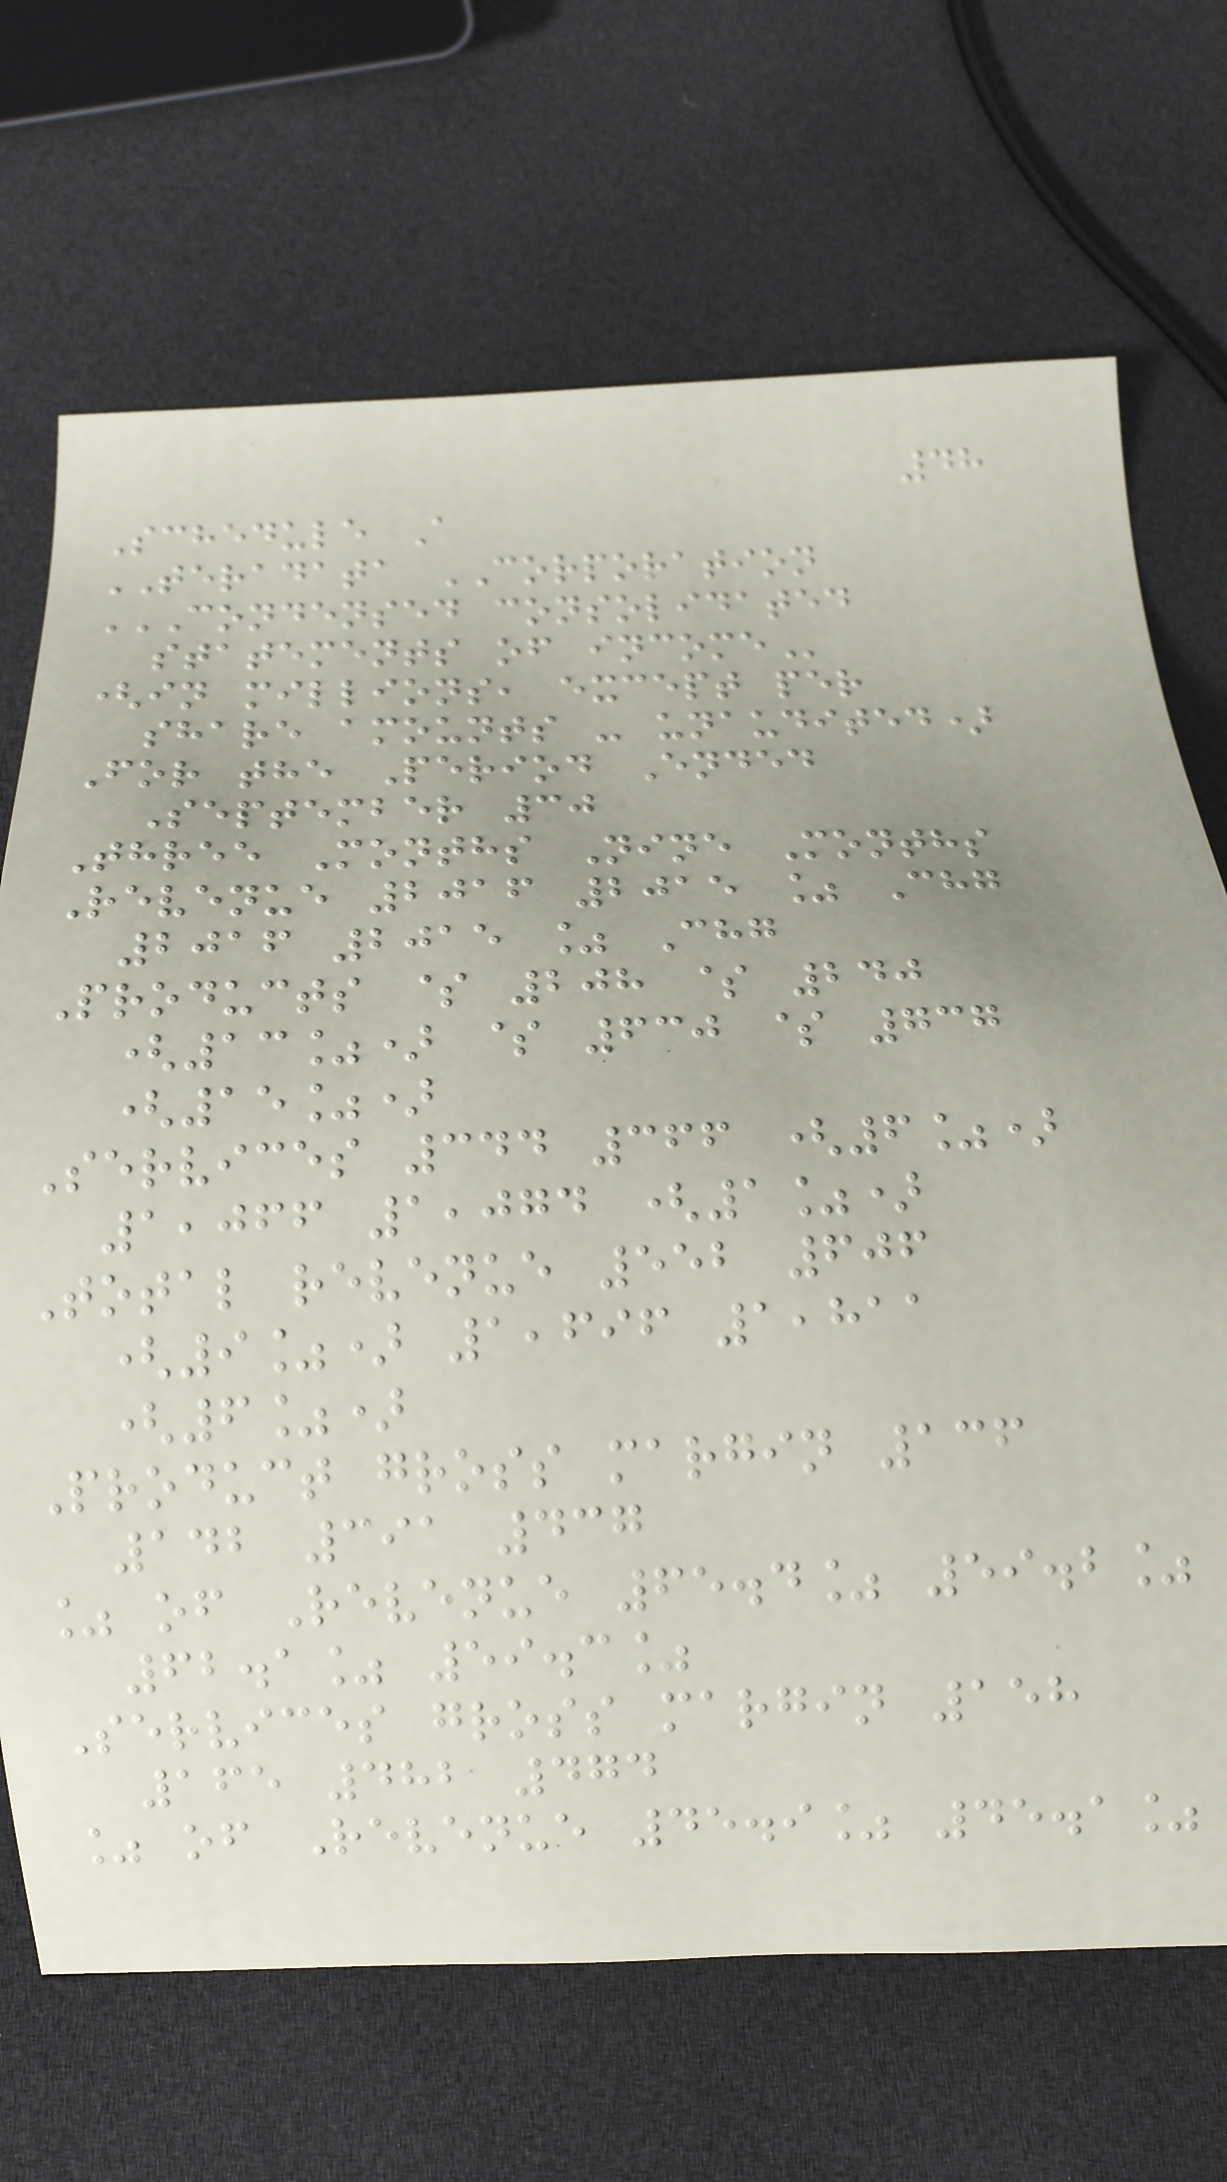48
Schedule A
TERADATA CORPORATION
CONDENSED CONSOLIDATED
STATEMENTS OF INCOME
(in millions, except per
share amounts - unaudited)
For the Period Ended
September 30
Three Months Nine Months
Revenue 2016 2015 % Chg
2016 2015 % Chg
Products $ 208 $ 240
(13%) $ 630 $ 737
(15%)
Services 344 366 (6%)
1,066 1,074 (1%)
Total revenue 552 606
(9%) 1,696 1,811
(6%)
Product gross margin 136
142 391 437
% of Revenue 65.4% 59.2%
62.1% 59.3%
Services gross margin 158
165 482 474
% of Revenue 45.9% 45.1%
